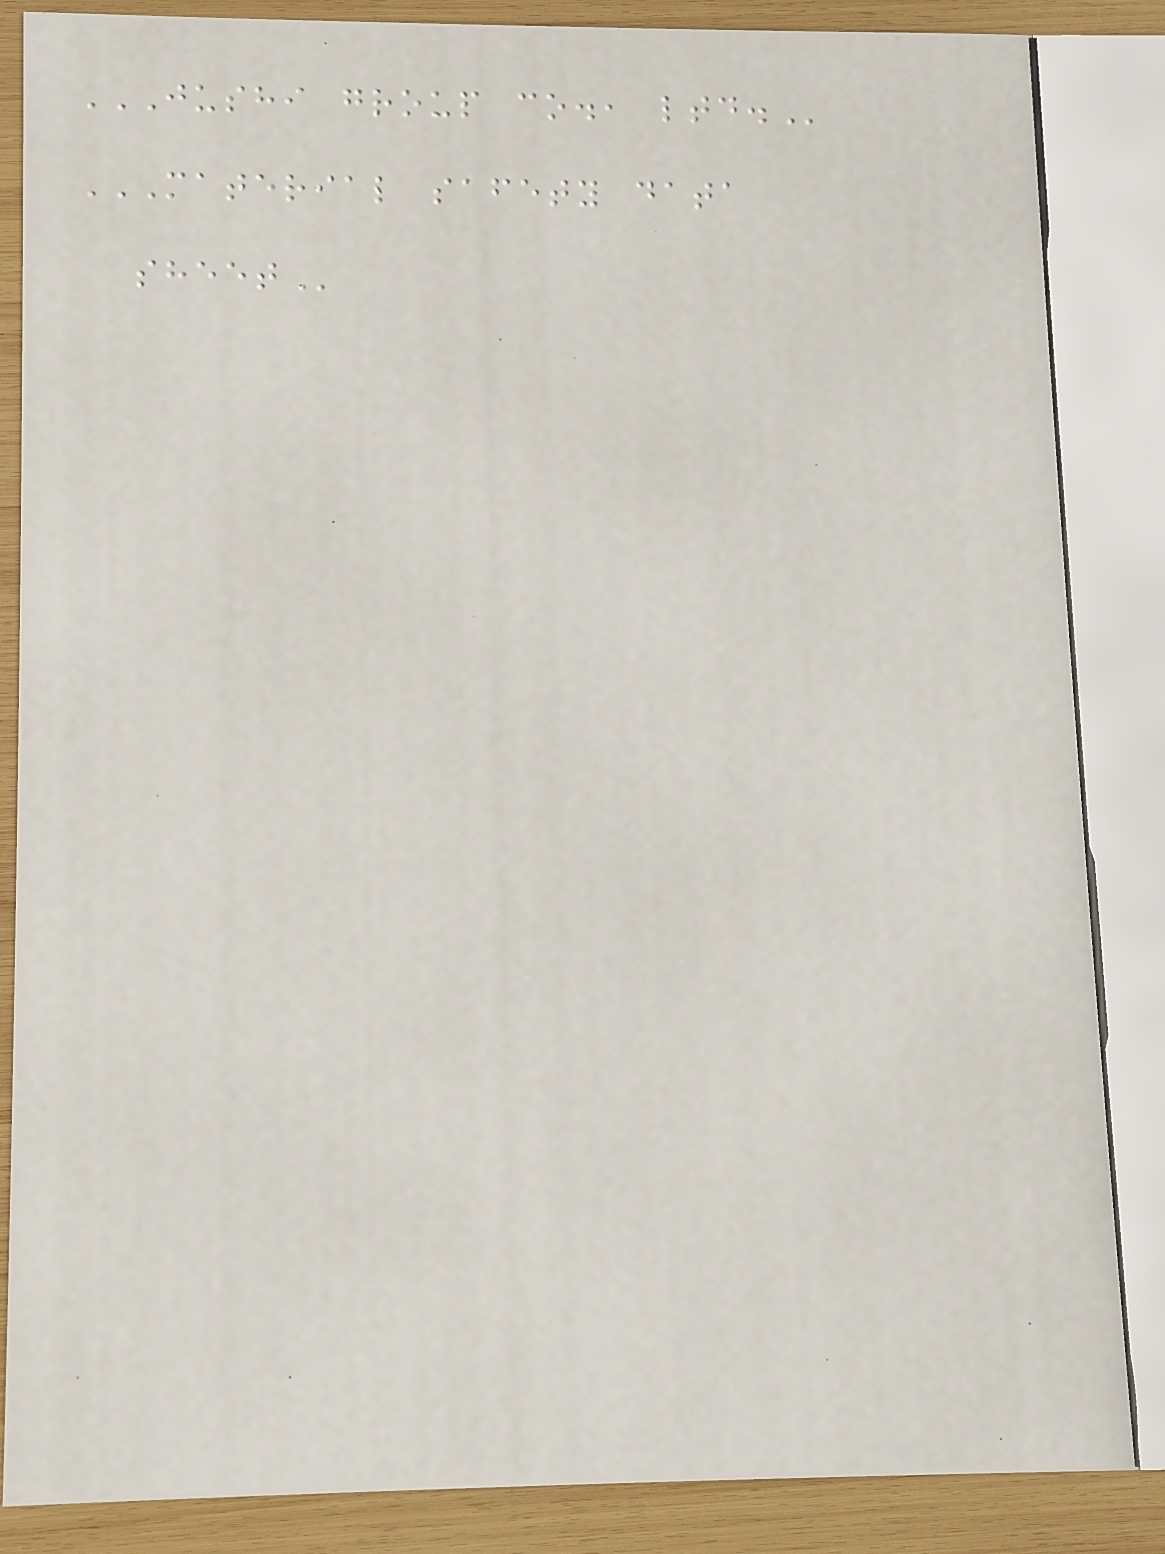JUSHI GROUP CO., LTD.
MATERIAL SAFETY DATA
SHEET
